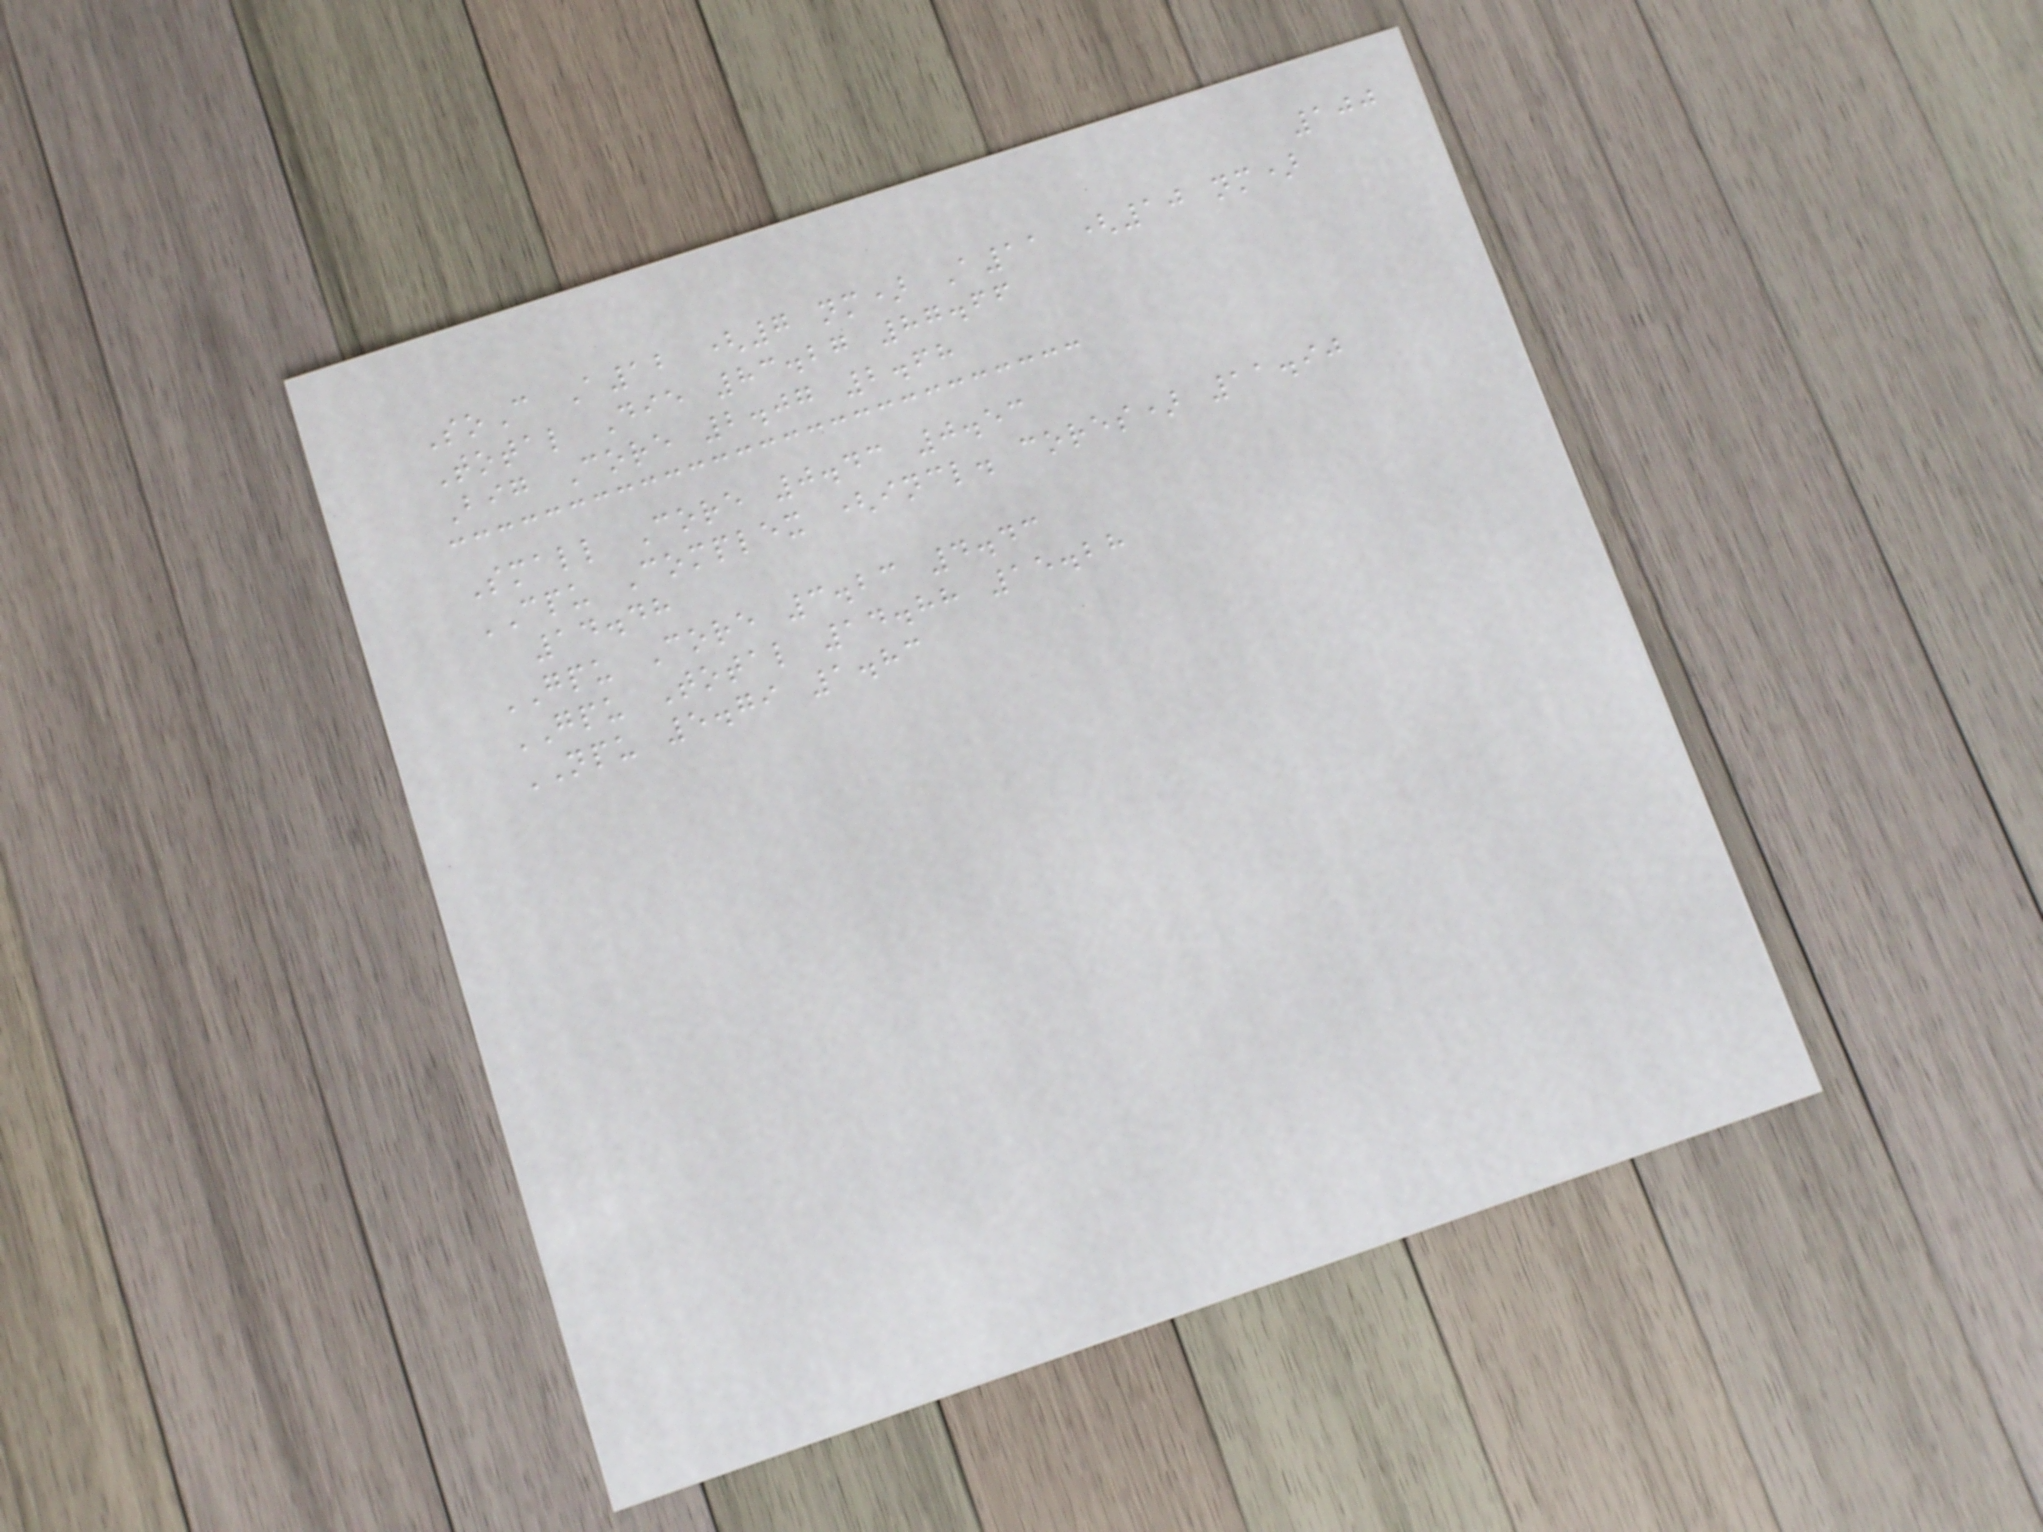100
SoC A12 (7 nm) A11 (10 nm)
Total Die 83.27 87.66
Big Core 2.07 2.68
Small Core 0.43 0.53
CPU Complex (incl. cores) 11.90
14.48
GPU Core 3.23 4.43
GPU Total 14.88 15.28
NPU 5.79 1.83
